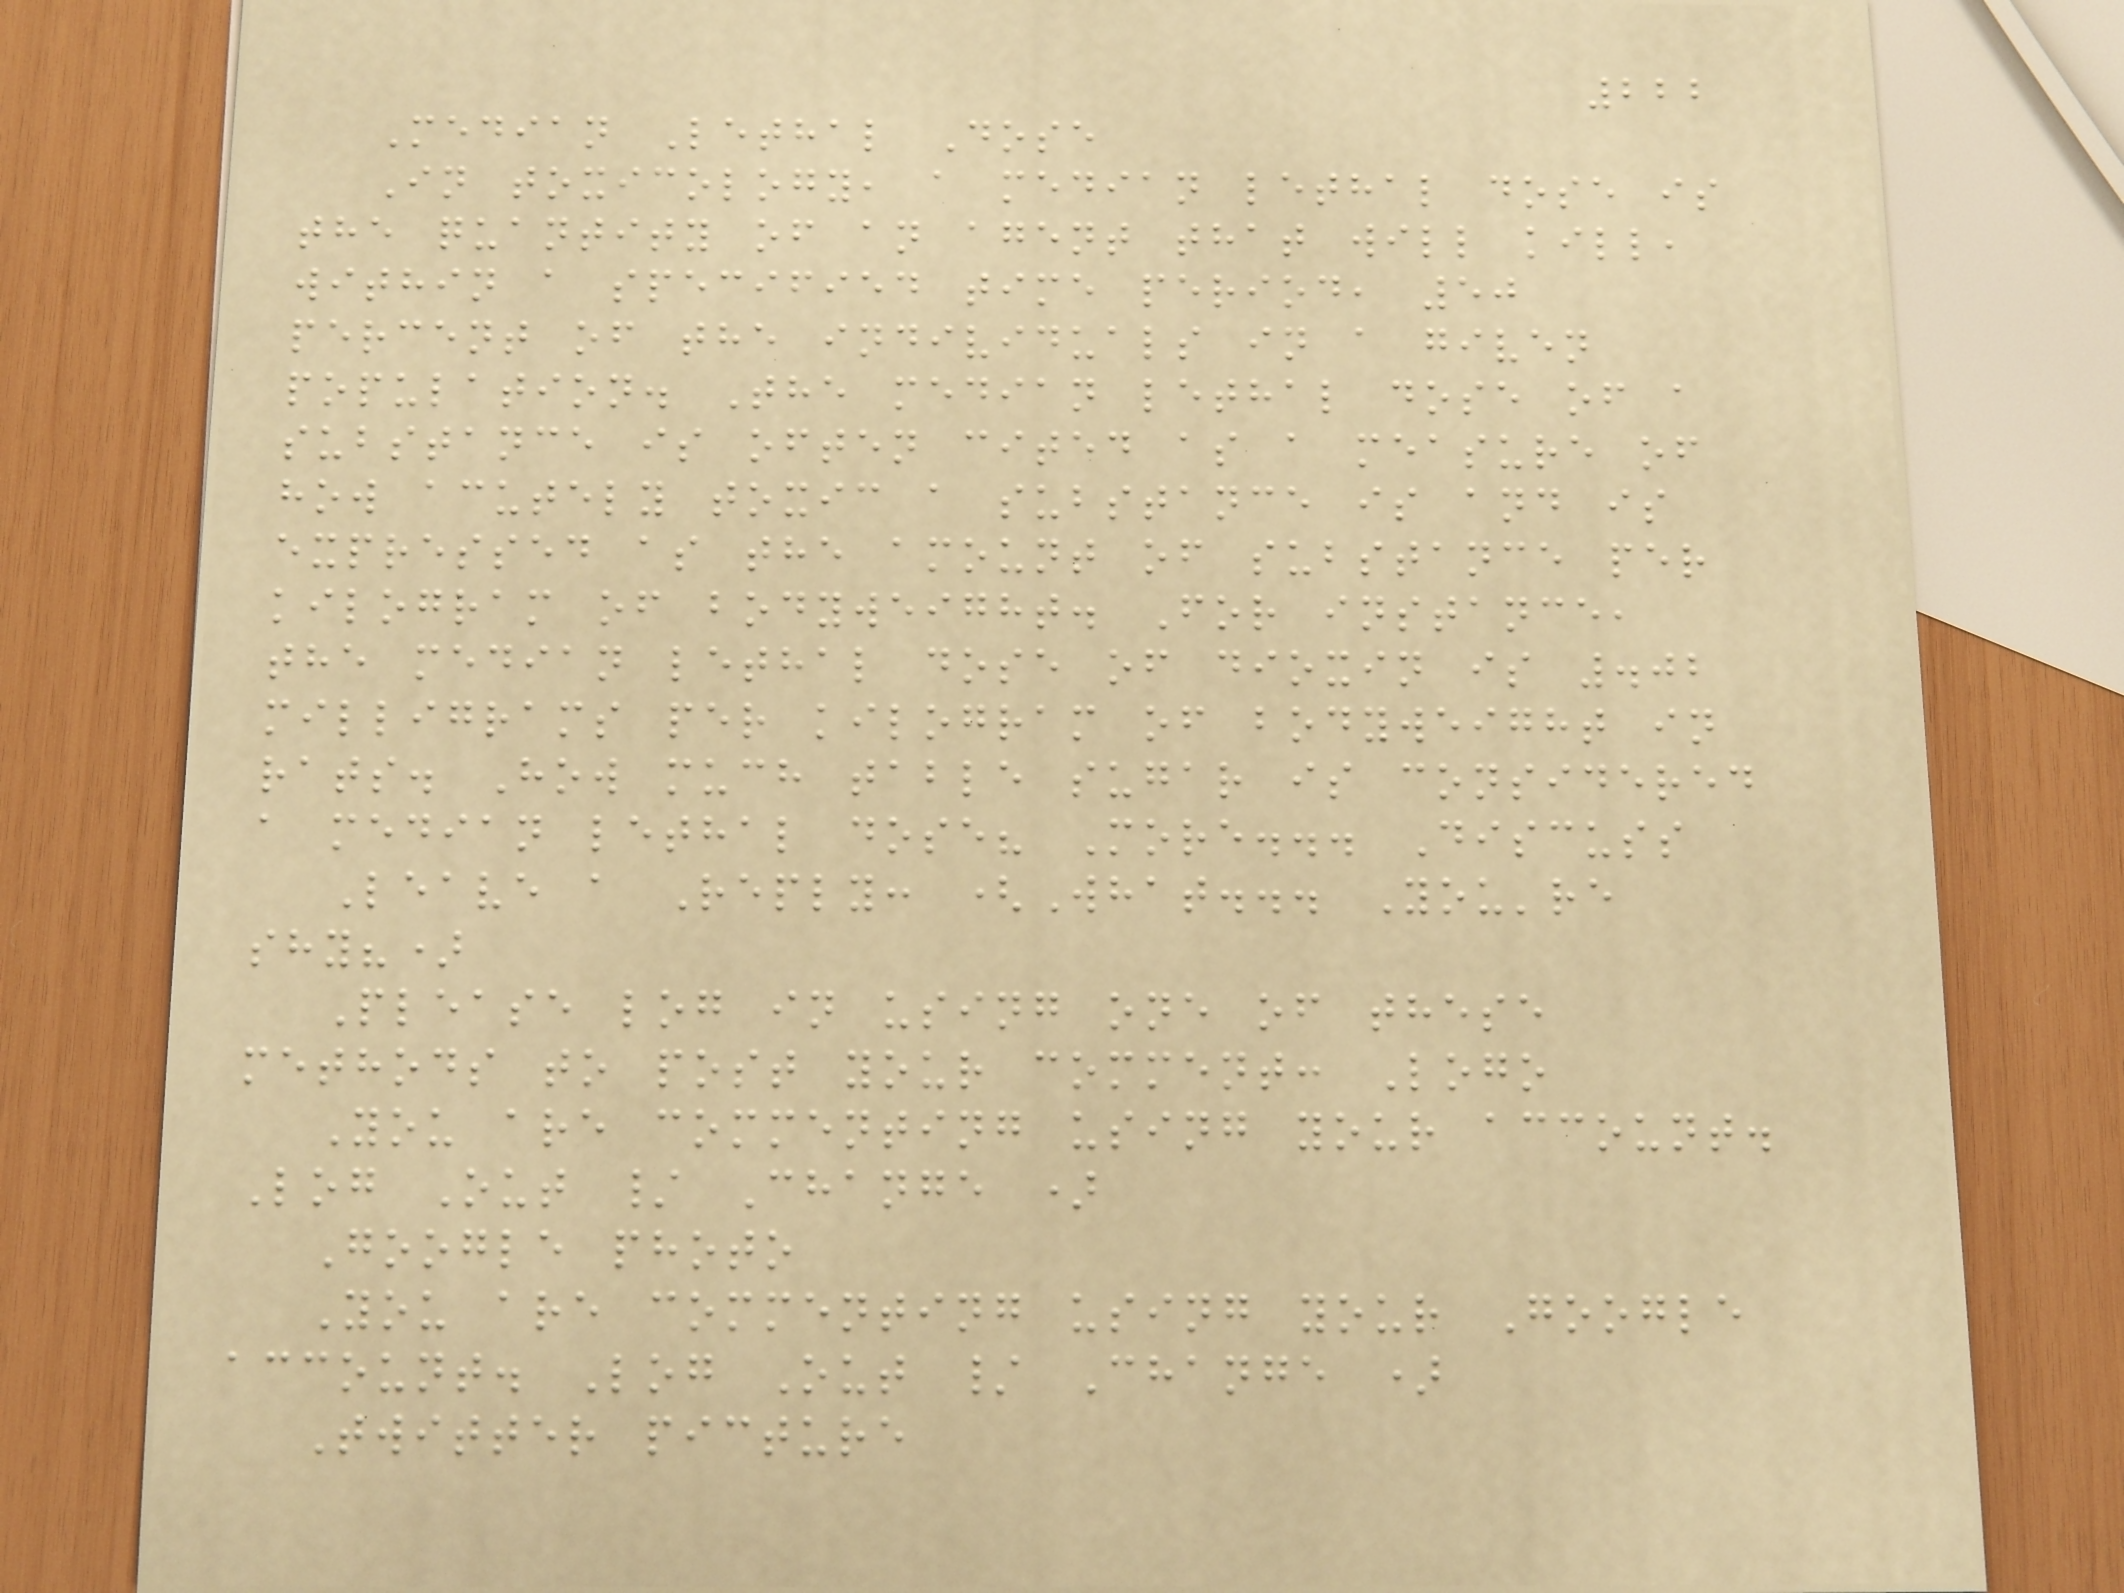222
Median Lethal Dose
In toxicology, a median lethal dose is
the quantity of an agent that will kill,
within a specified time period, 50
percent of the individuals in a given
population. The median lethal dose of a
substance is often cited as a measure of
how acutely toxic a substance is and is
expressed as the amount of substance per
kilogram of bodyweight. For instance,
the median lethal dose of dioxin is .02
milligrams per kilogram of bodyweight in
rats. How much table sugar is considered
a median lethal dose? More... Discuss
Leave a Reply: (What... You're
shy?)
Please log in using one of these
methods to post your comment: Logo
You are commenting using your account.
Log Out / Change )
Google photo
You are commenting using your Google
account. Log Out / Change )
Twitter picture
